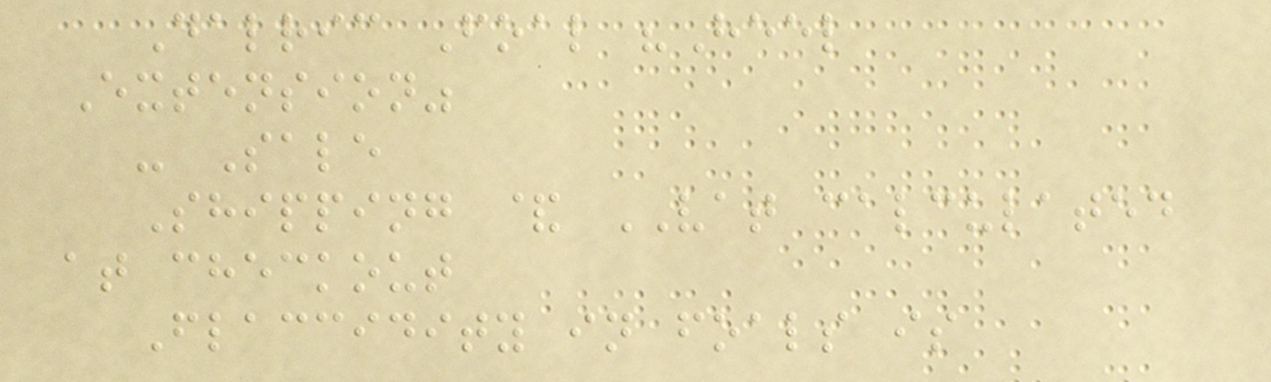Dalric Foal "Heel
Extension"
- Sale
Shipping & VAT calculated
at checkout
Flaccidity in foals is
